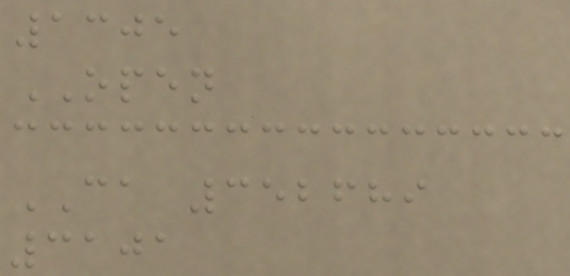1305
OPEN
CA 352689
3101
